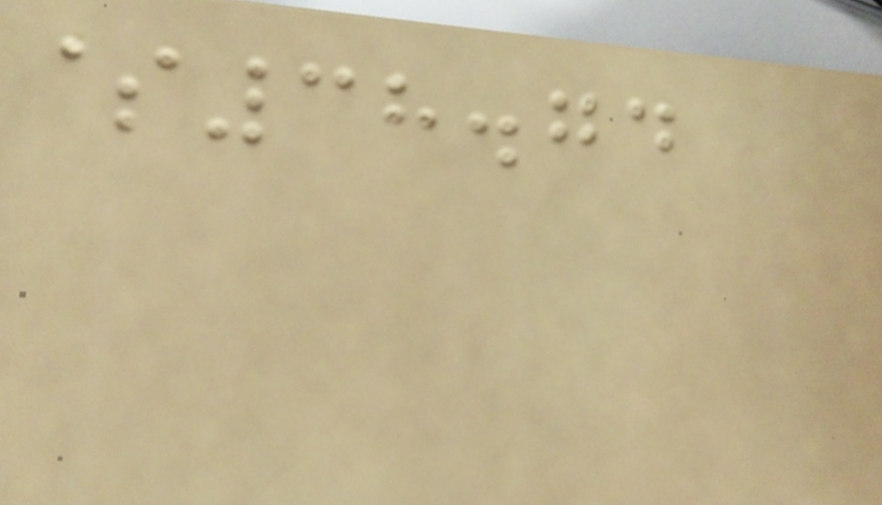$38.74
